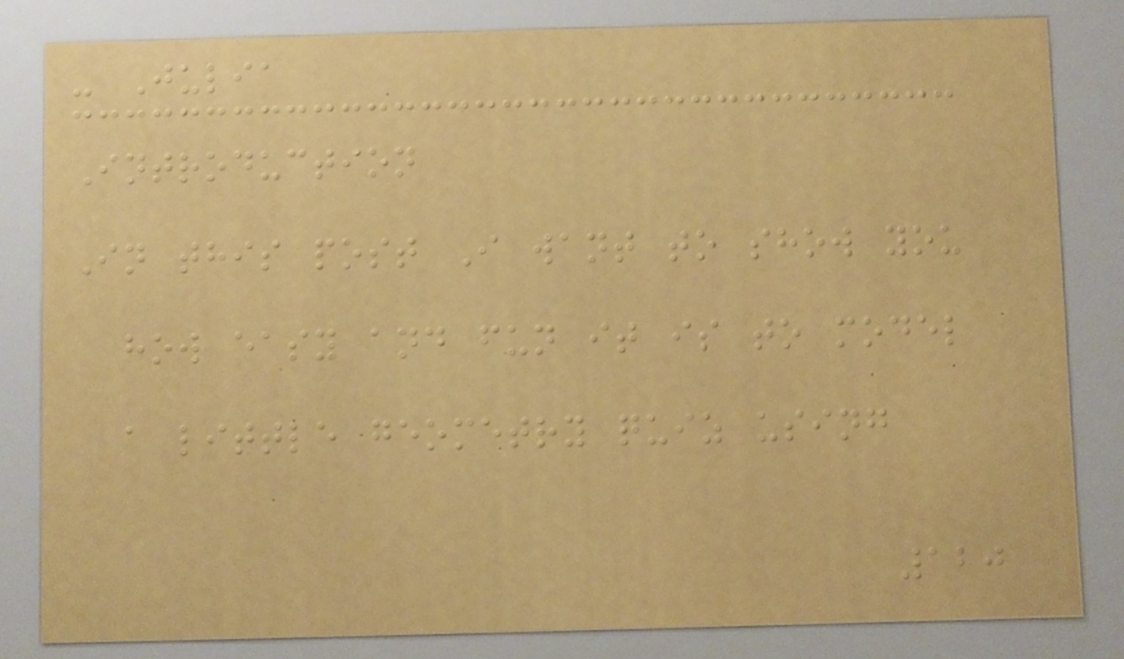- Julia
Introduction
In this post I want to show you
how easy and fun it is to model
a little geometry quiz using
120
